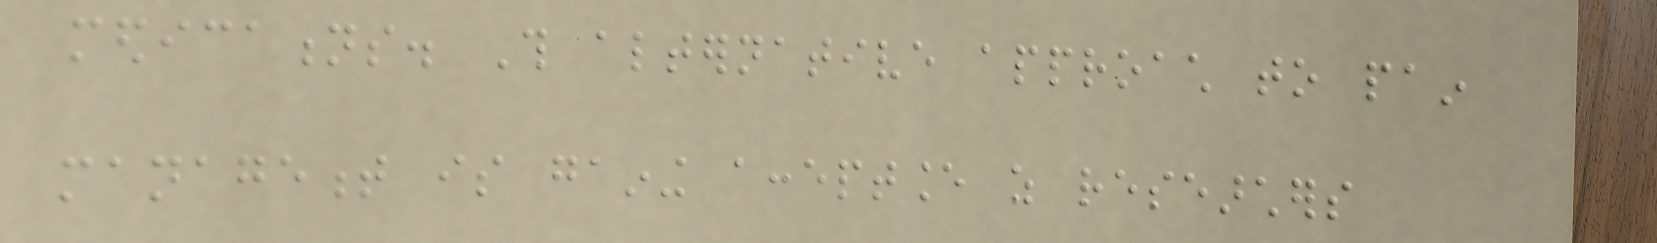medications. This alternative approach to pain
management is gaining acceptance as researchers
